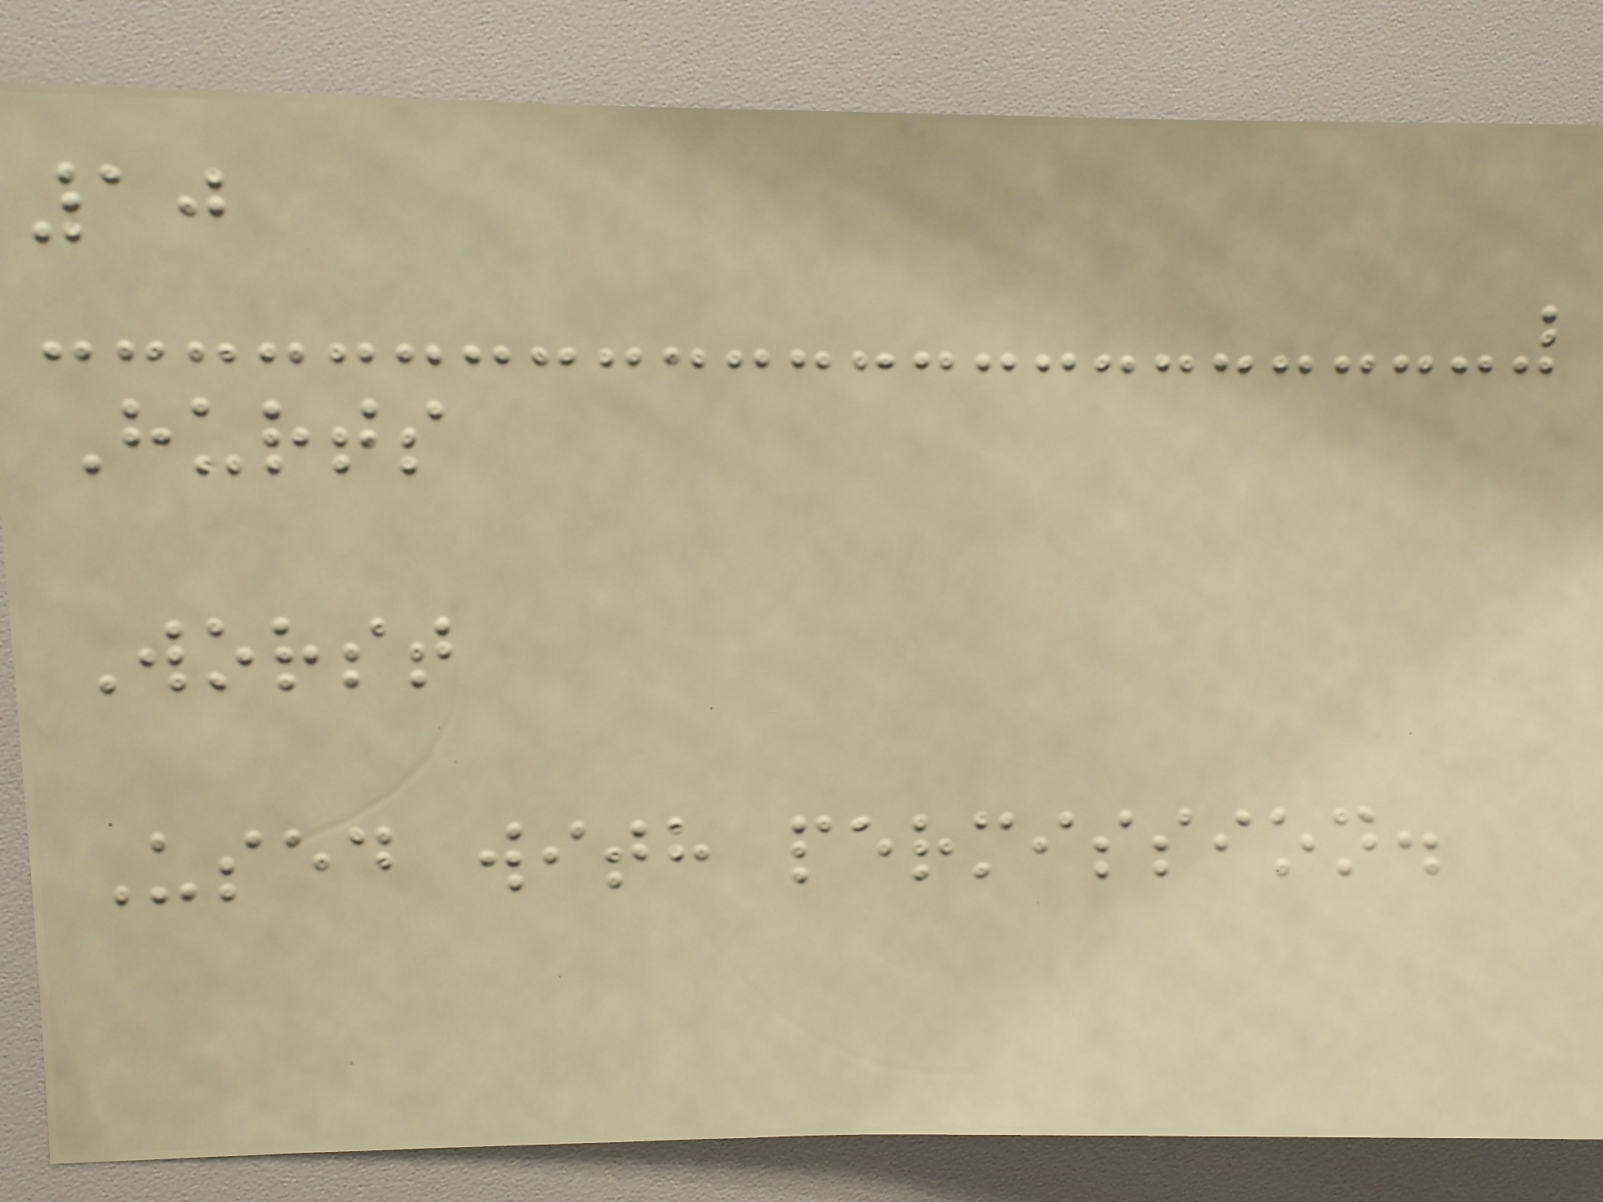10
Hurts
Worst
Used with permission.
